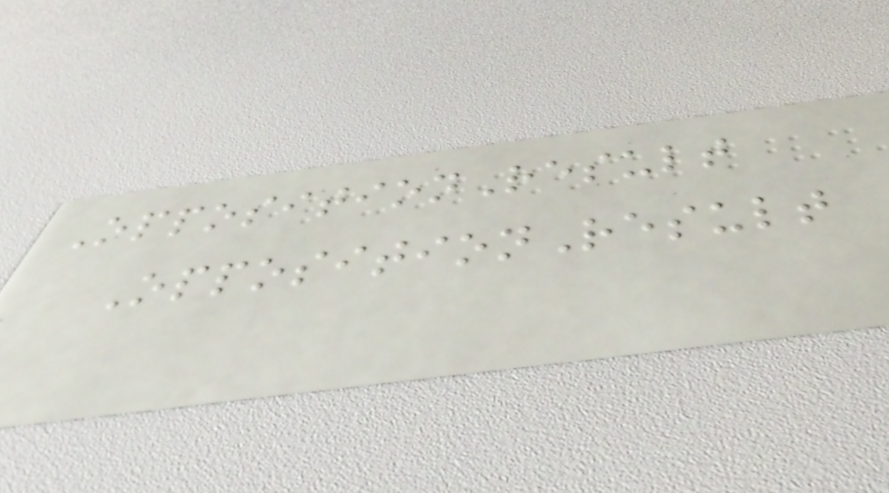OppositionResult
OppositionResult
